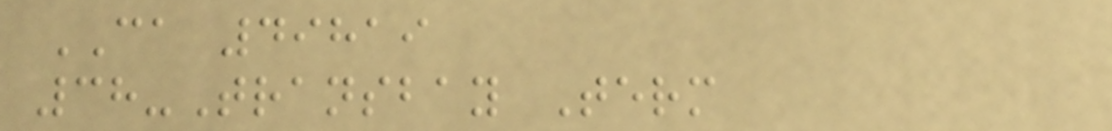CA 49819
38-Transbay Term
